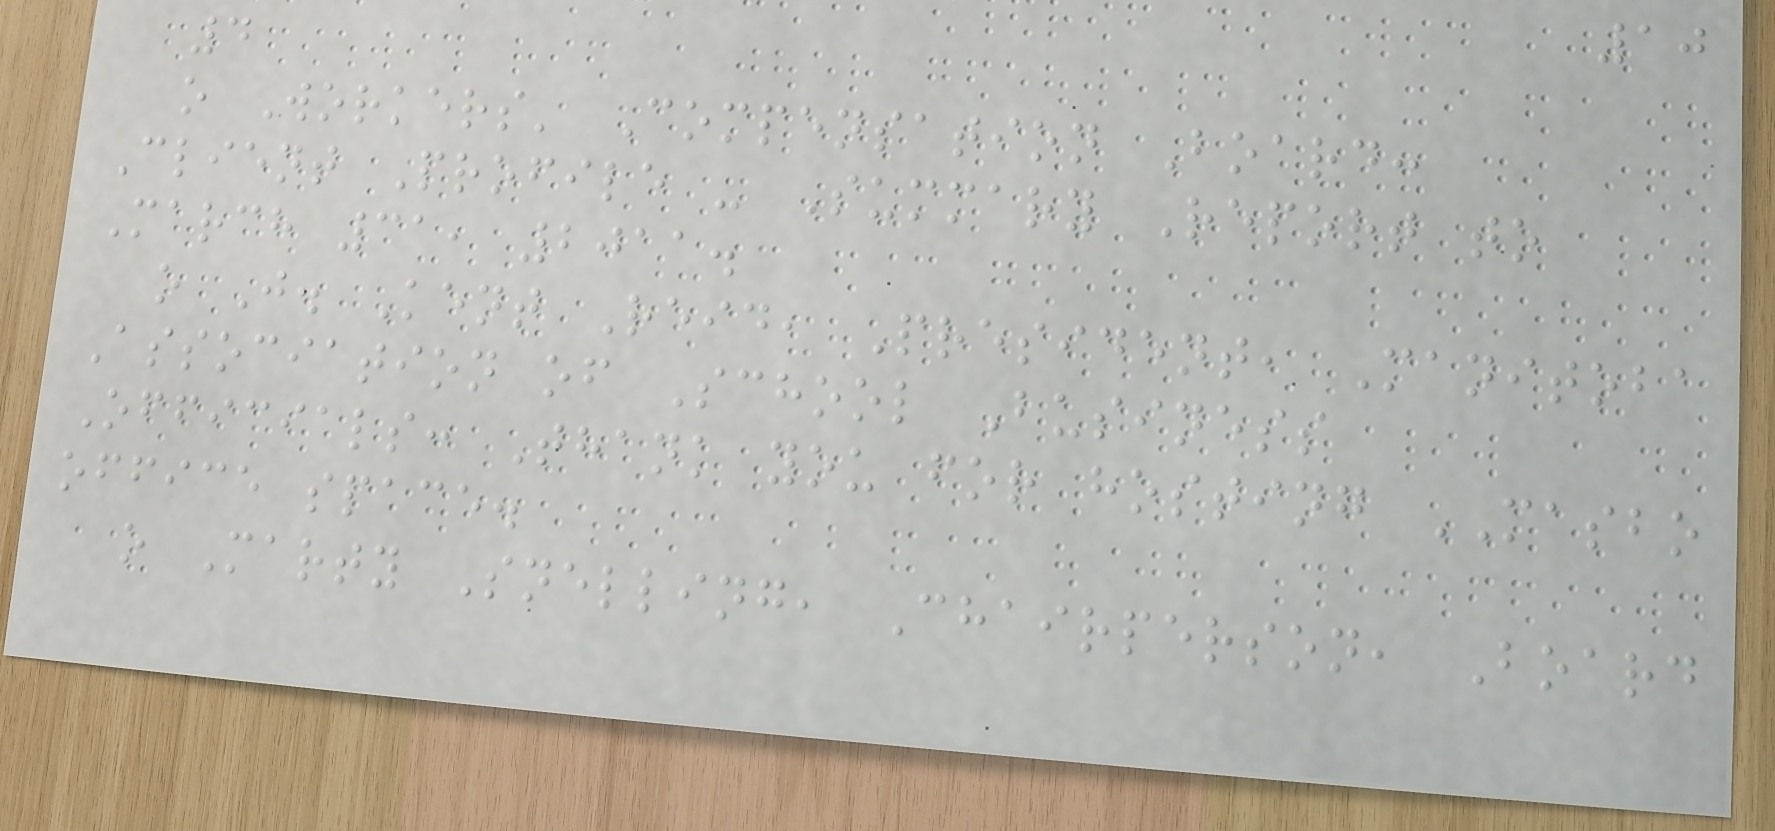10
4
o Workers' Compensation Board:
Client Profile - Summary Report to
March 31, 2011.
o J. Kent Reid, President, Manitoba
Association of School Business
Officials: Thank you for hosting MASBO
office space.
o Marty Snelling, Chairperson, Board
